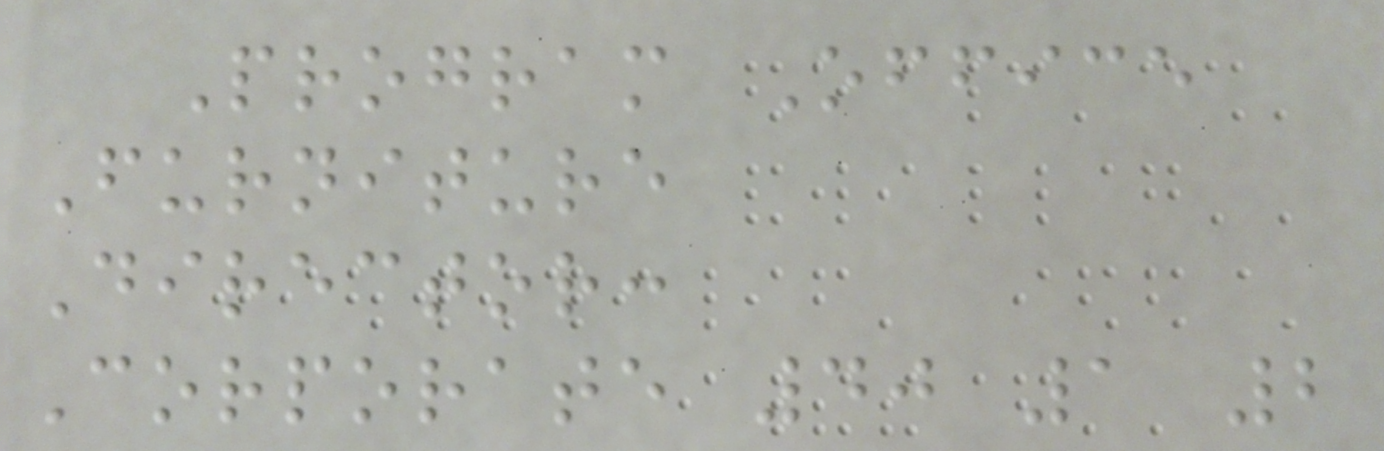Program Office
Furniture
Director:
Corporate 40 1 2
